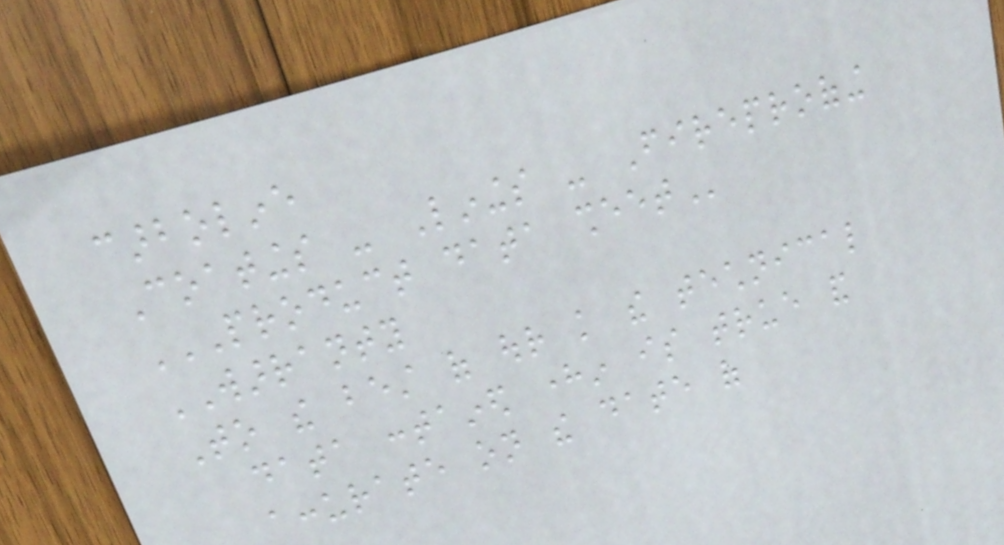carboline
Coatings - Linings - Fireproofing
PRODUCT DATA SHEET
WARRANTY
To the best of our knowledge the technical
data contained herein is true and
accurate on the date of
